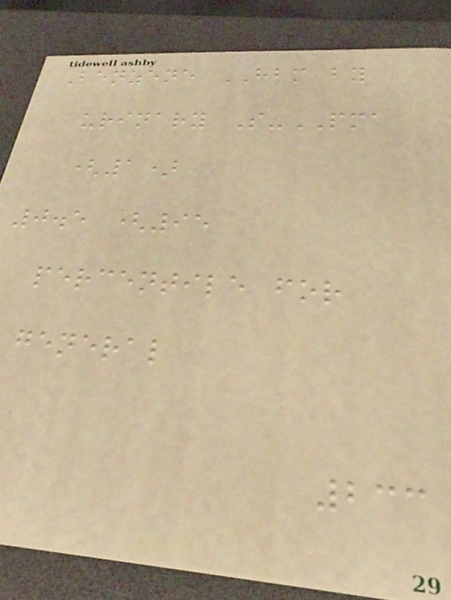Benzene HBM by
urinary S-PMA
(1)
0.5 (95
percentile for
general
233
